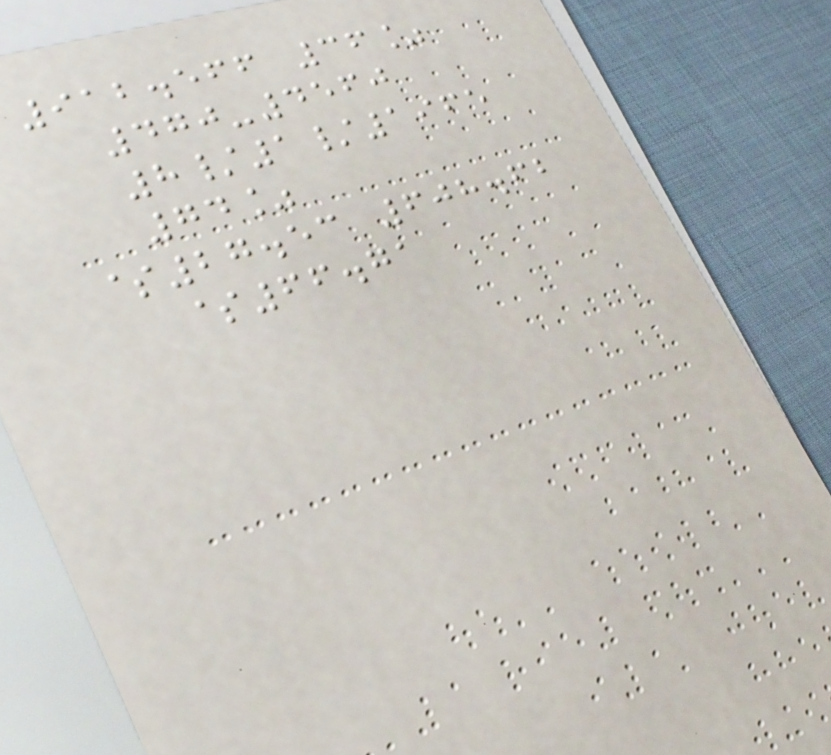912.566 36%
470-4560
8/1/1965
74%
$27.53 608.62
$66.71
